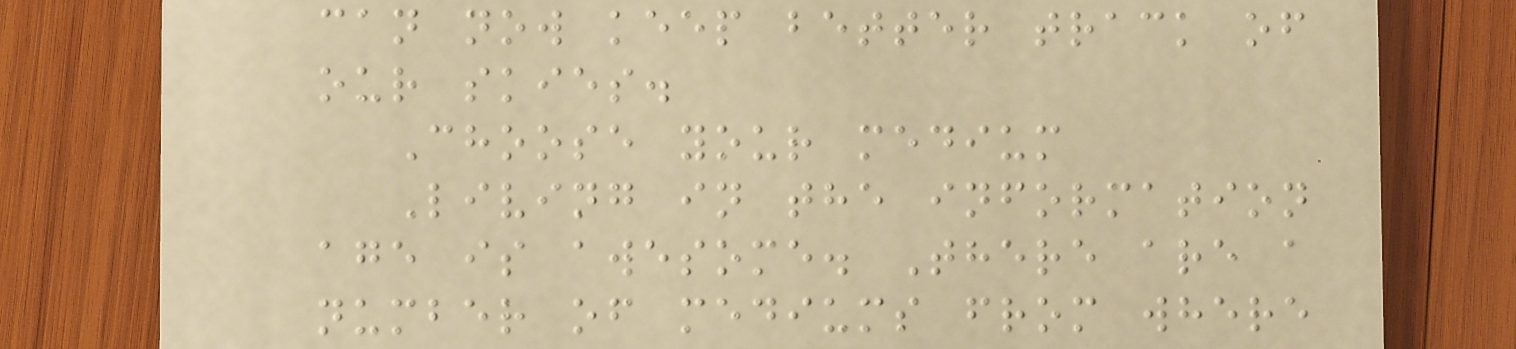can now keep better track of
our skies.
Choose your medium
Living in the information
age is awesome. There are a
number of mediums from where
